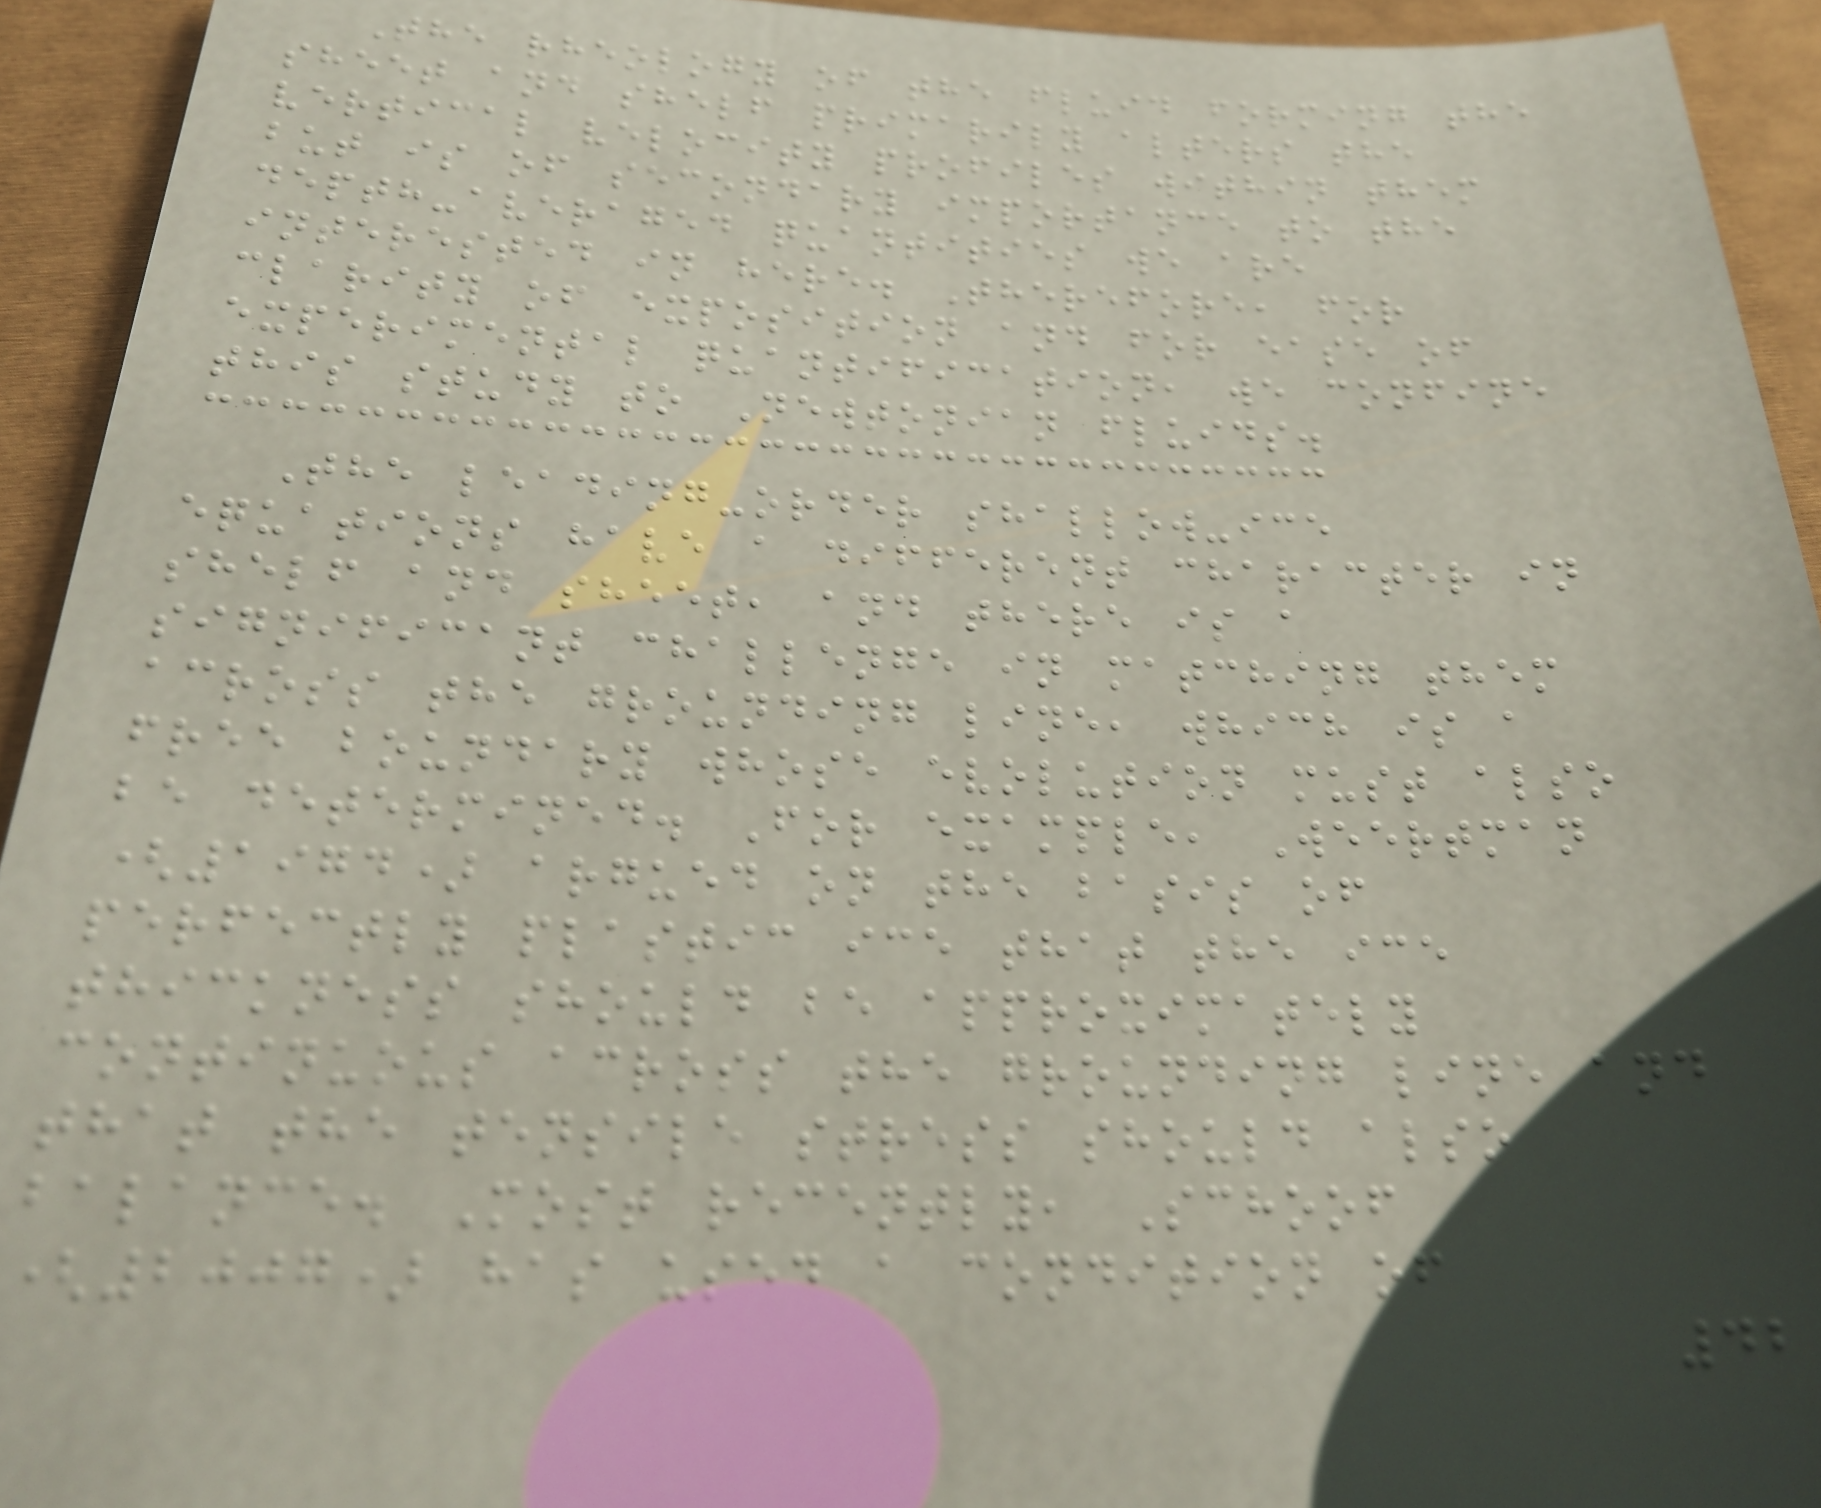The rheology of the fluid forming the
sheet and shelf primarily alters the
vertical velocity profiles within them
but is of secondary importance to the
depth-averaged quantities we are
interested in here. Therefore, for
clarity of exposition and for ease of
experimental quantification, we confine
this study to Newtonian fluids.
The leading-order shallow-ice
equations have a different character in
shelf and sheet, and there is a
significant challenge in matching them
across the grounding line, which is a
free boundary whose evolution must also
be determined. For example, Weertman
(1974) argued on the basis of
perfectly plastic ice that the ice
thickness should be approximately
continuous across the grounding line and
that the tensile stress should also
balance. Most recently, Schoof
(2007) has used a condition of
42
